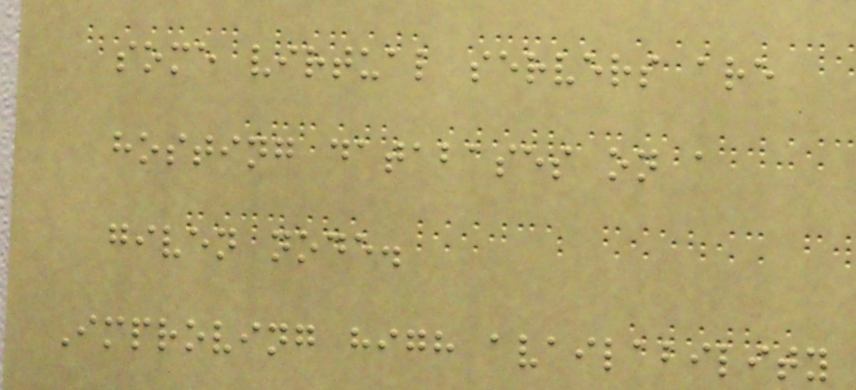some virtual servers are
hosting databases on a
given node.
Improving high availability
